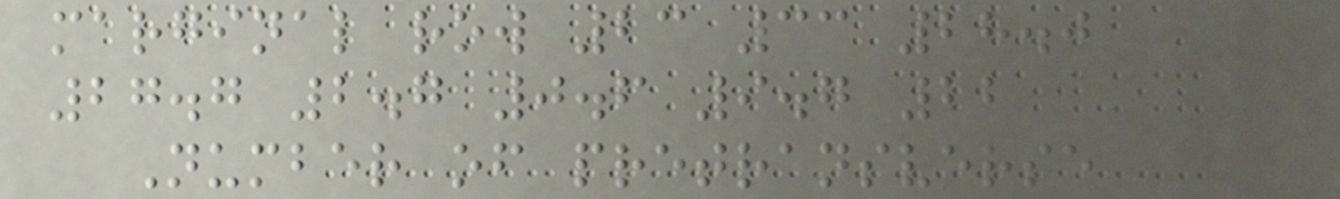marginal row 23 33 28.0
27.7 2.7 0.6 9.7 22
Number of pretransverse
